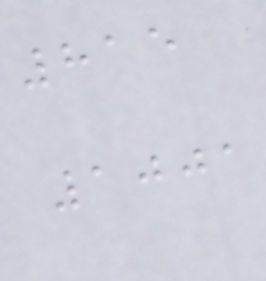815
1001
